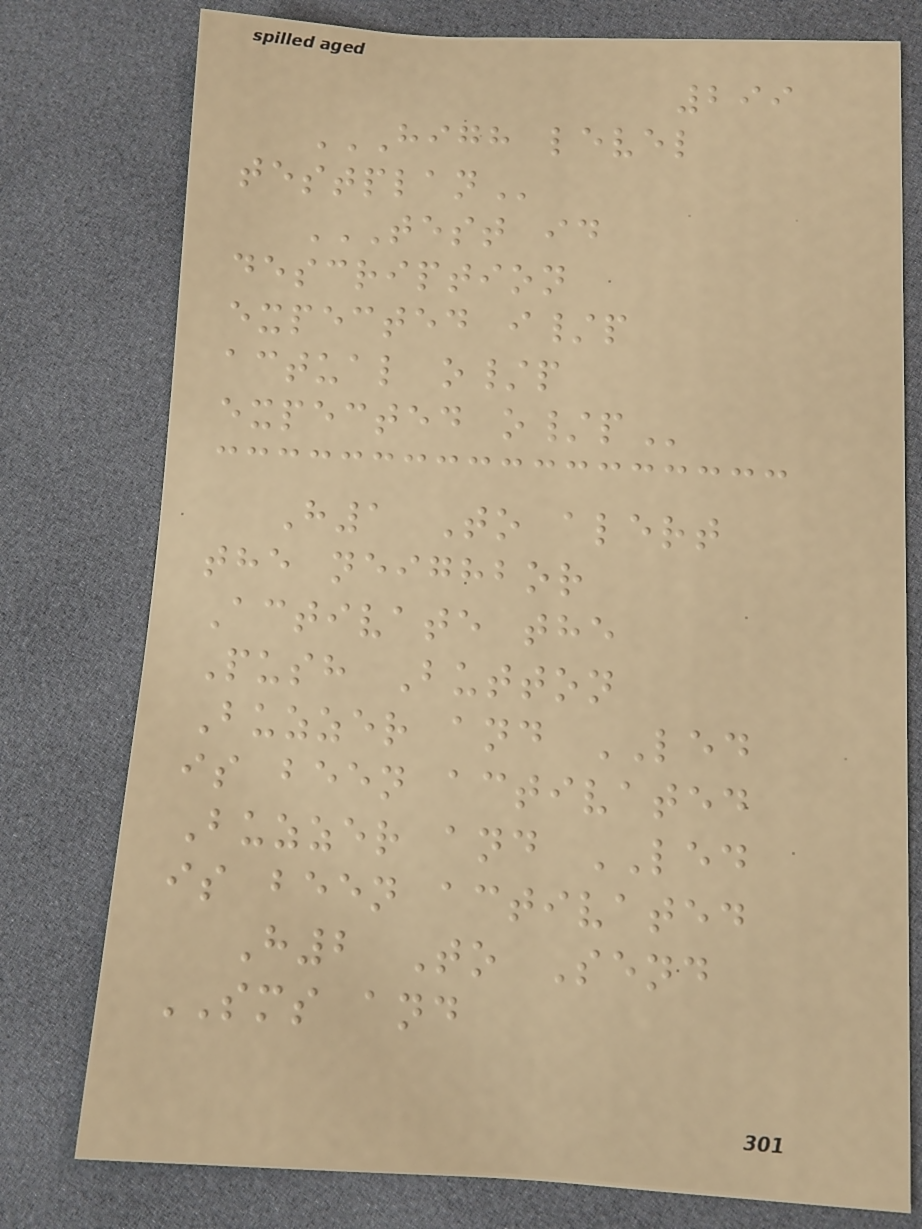299
HIGH LEVEL
TESTPLAN
TEST ID
DESCRIPTION
EXPECTED I/P
ACTUAL O/P
EXPECTED O/P
H1 To alert
the neighbor
Activate the
Push Button
Buzzer and LED
is been activated
Buzzer and LED
is been activated
H2 To Send
SMS and
